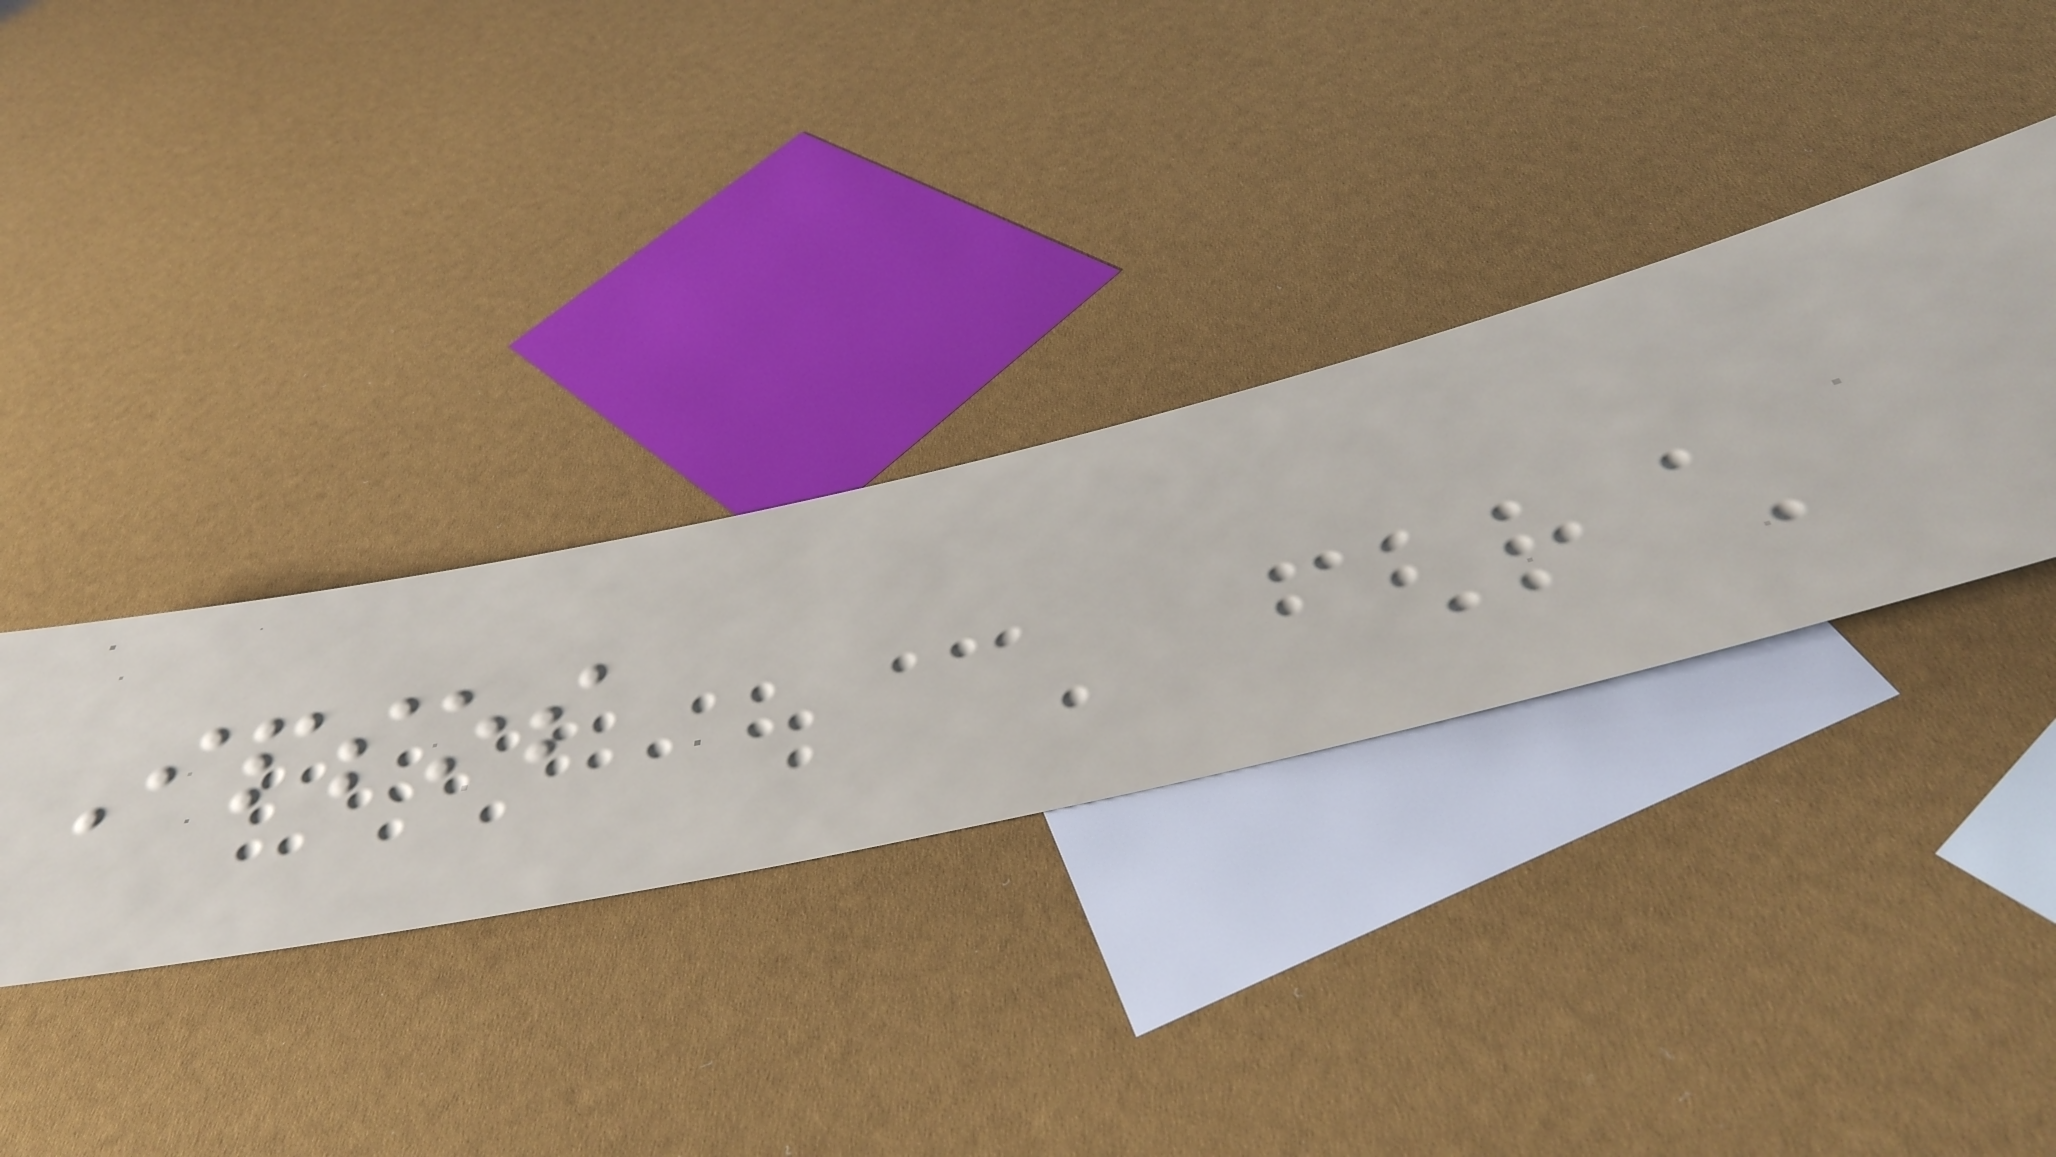Ipsos
